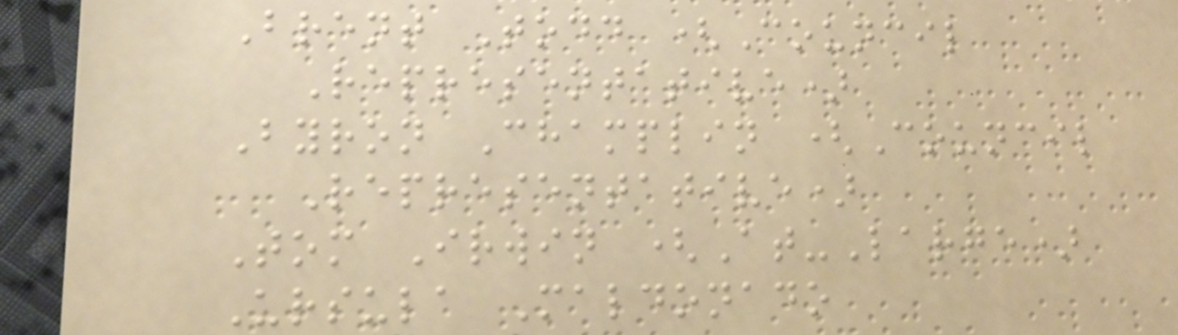Brent Todd (Council
Representative)
Byron Champlin (Council
Representative)
Tom Irwin (At-Large)
Ursula Maldonado
